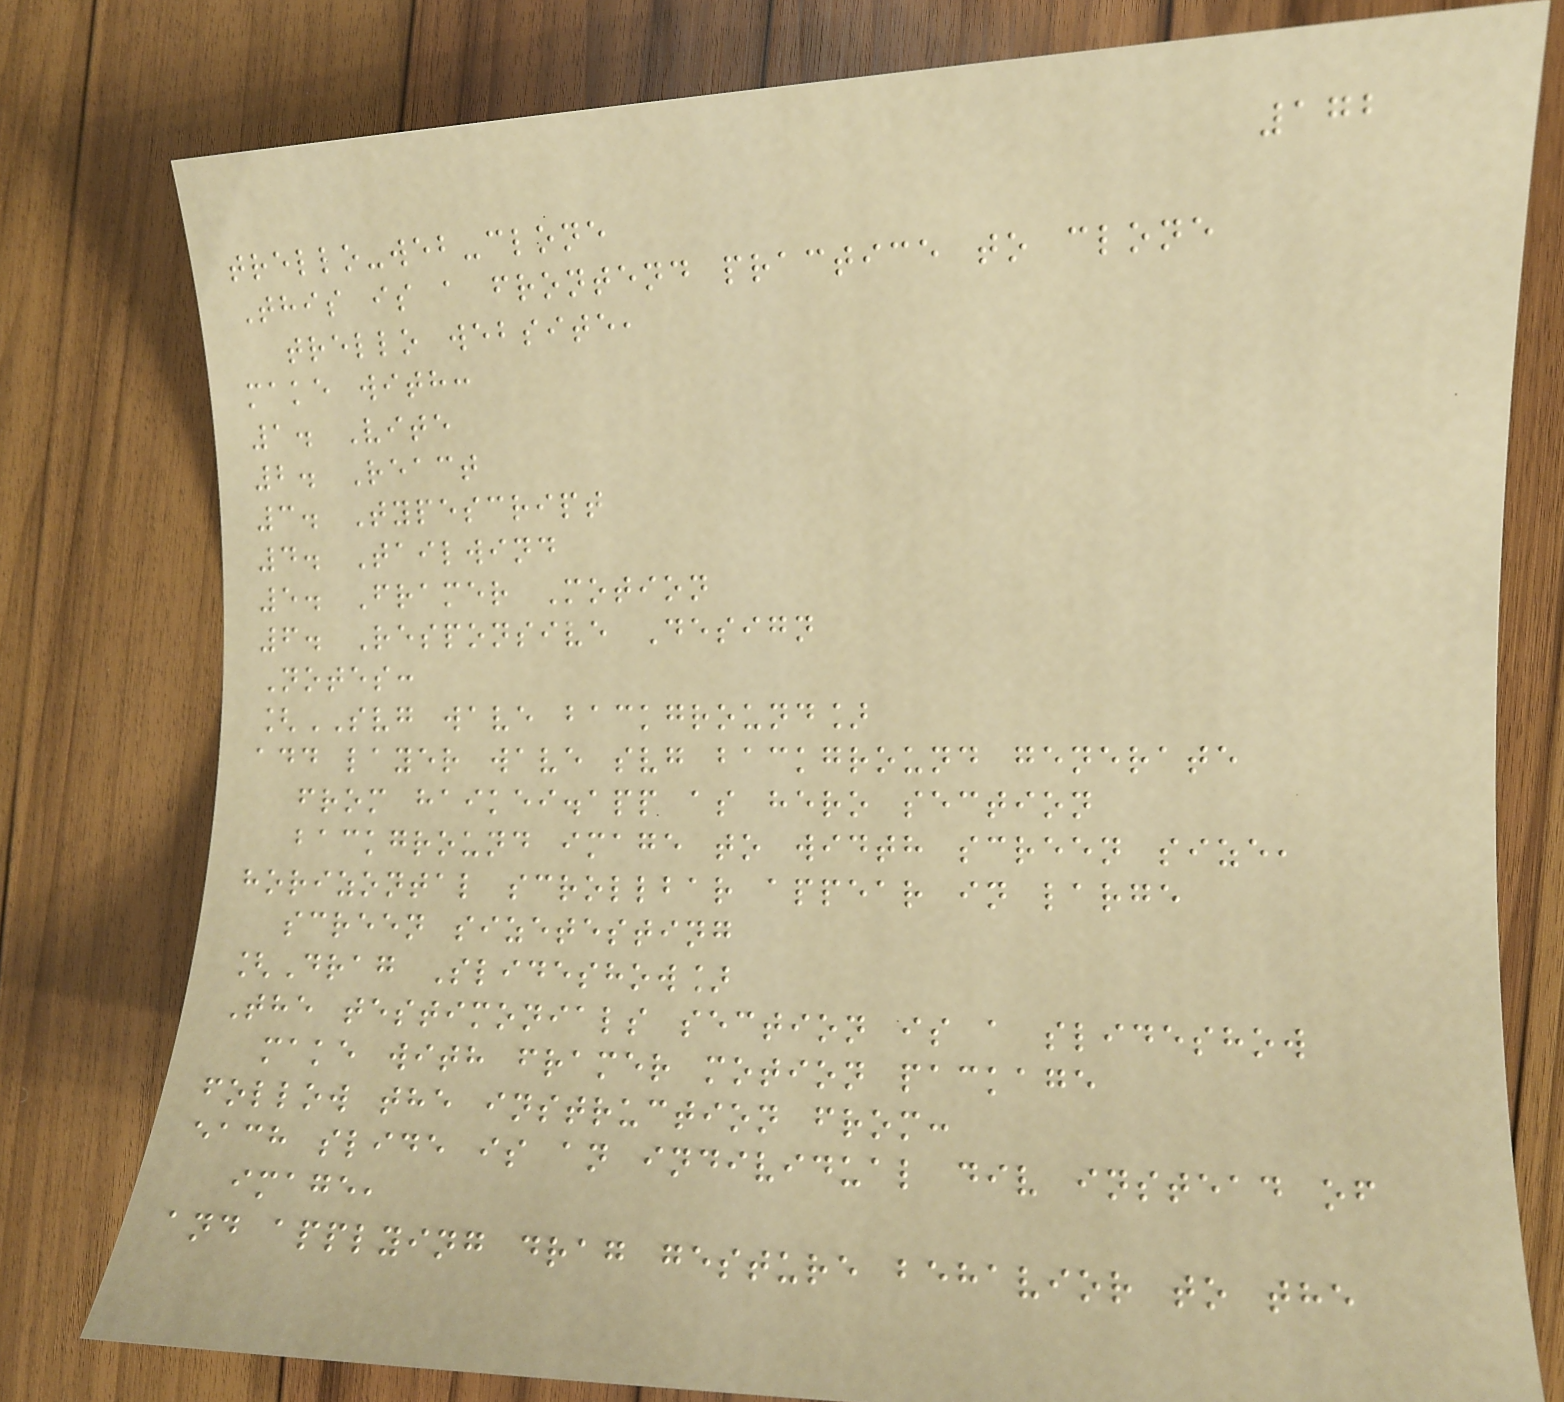172
trello-web-clone
This is a frontend practice to clone
trello website,
make with:
1. Vite
2. React
3. Typescript
4. Tailwind
5. Framer Motion
6. Responsive Design
Notes:
[SVG wave background]
add layer wave svg background generate
from haikei.app as hero section
background image to width screen size,
horizontal scrollbar appear in large
screen sizetesting
[Drag Slideshow]
The testimonials section is a slideshow
make with framer motion package
follow the instruction from:
each slide is an individual div instead of
image,
and applying drag gesture behavior to the
